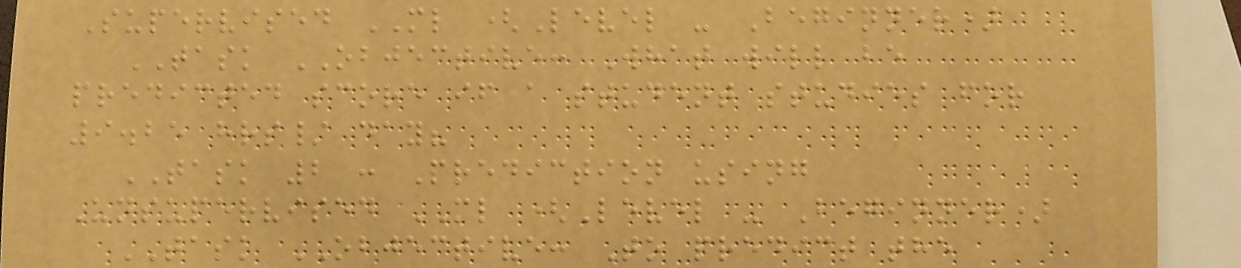Supervised ML (Level - Beginner)
TASK OBJECTIVE: What will be
predicted score if a student studies for
9.25 hrs/ day?
TASK 2 : Prediction using
Unsupervised ML (Level - Beginner)
TASK OBJECTIVE: To predict the
